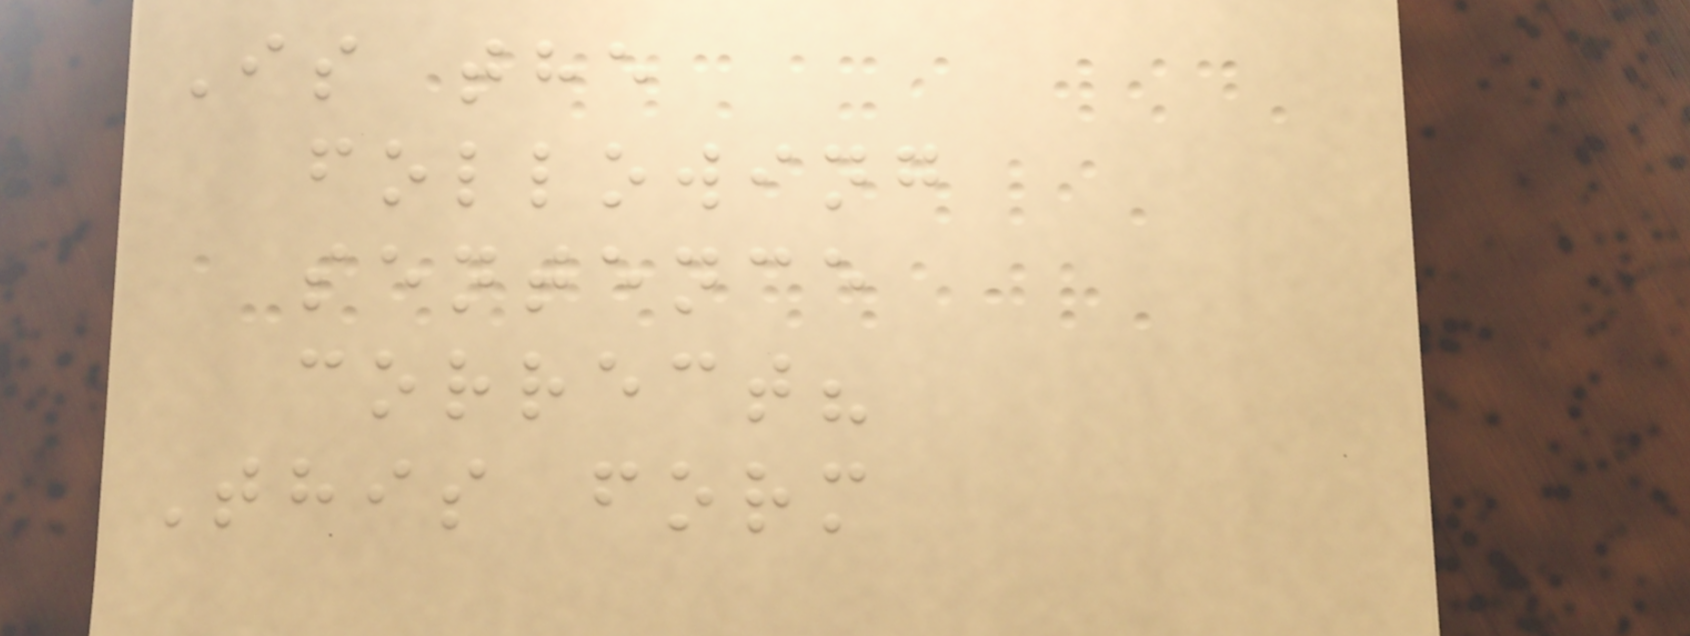Is the
following
sentence
correct?
This form
